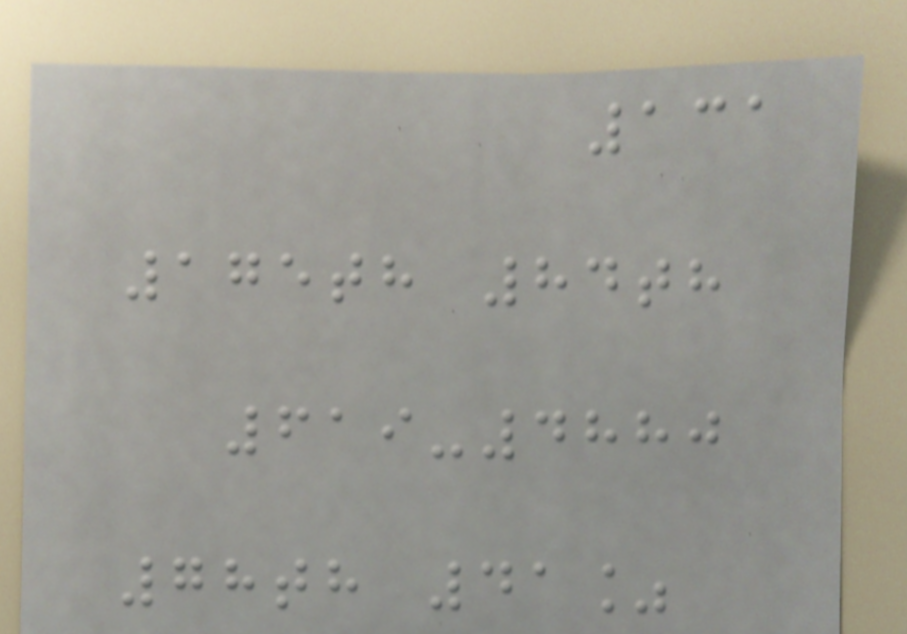131
175th 84th
619-4880
78th 41%
